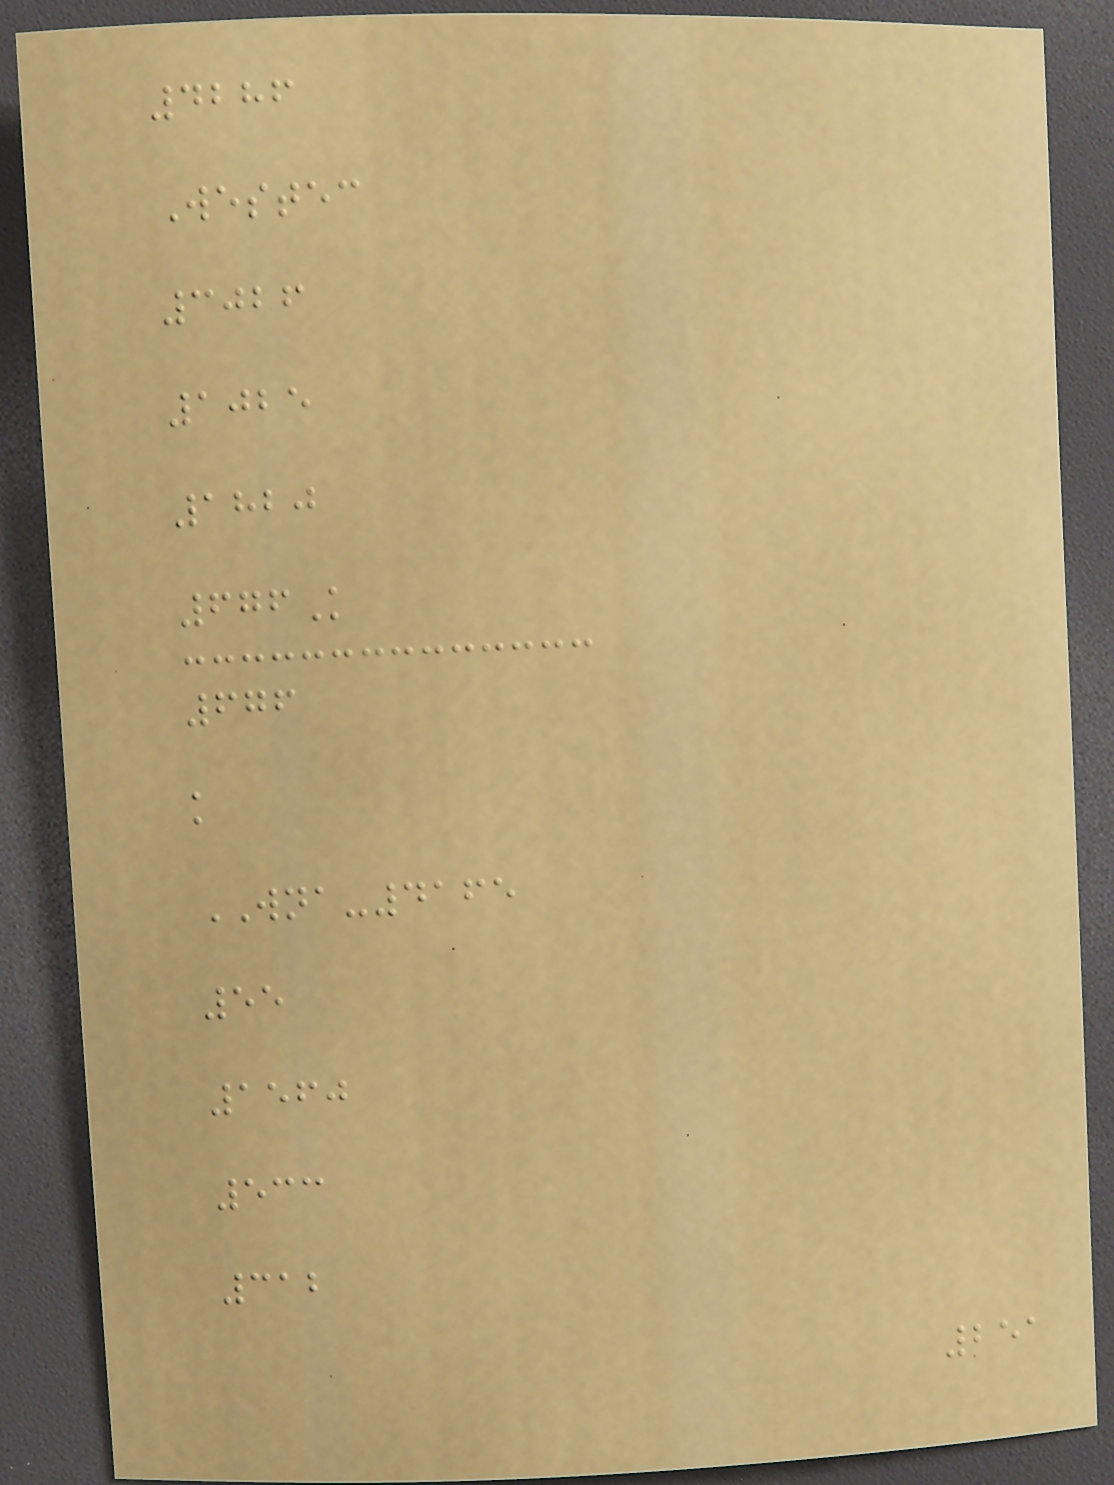4286
Westec
3026
1025
1820
676K
676
k
WNA-4165
55
1560
533
312
251
